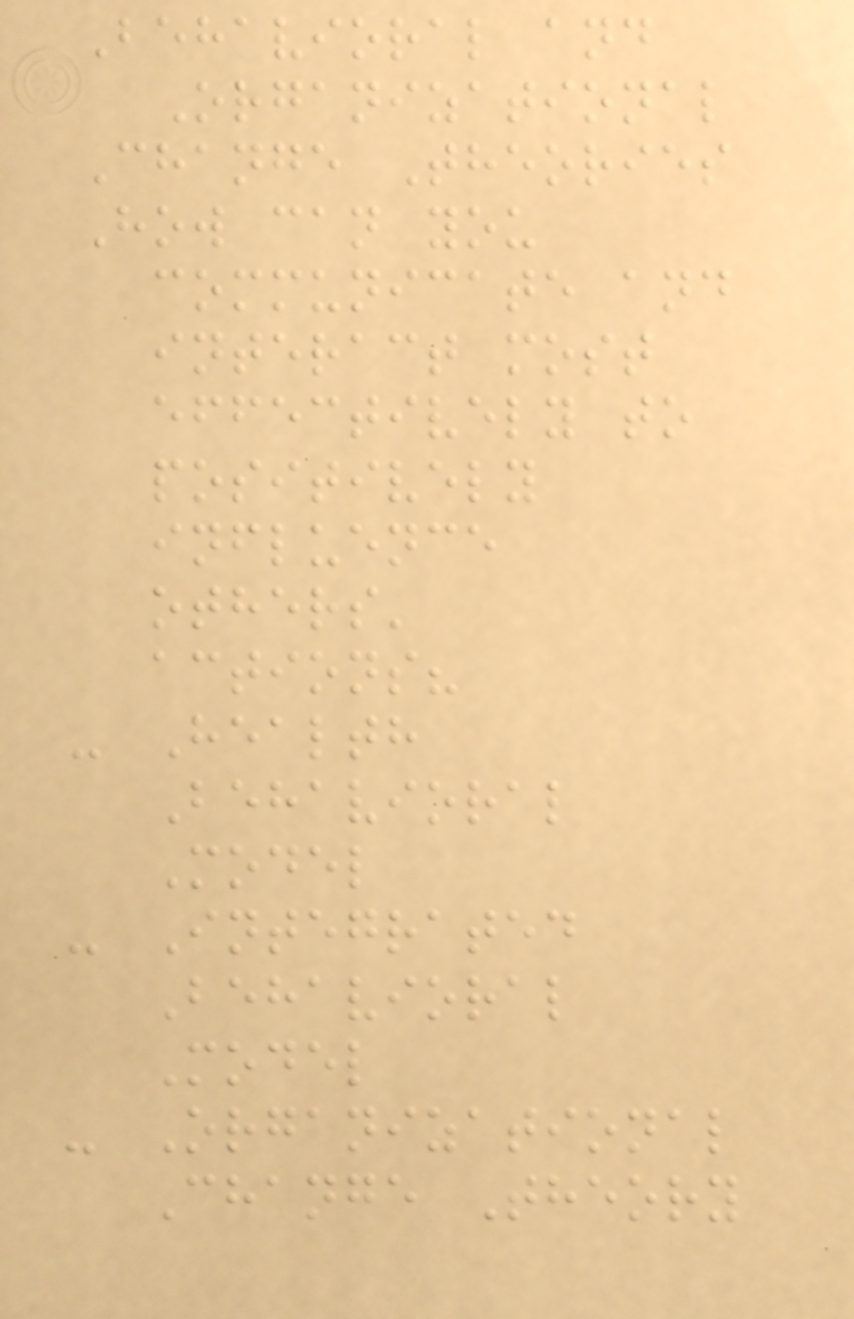Behavioral and
Organizational
Change Theories
How can you
communicate and
interact most
effectively to
positively
influence
others'
actions?
- Health
Behavioral
Model
- Integrated
Behavioral
Model
- Organizational
Change Theory
